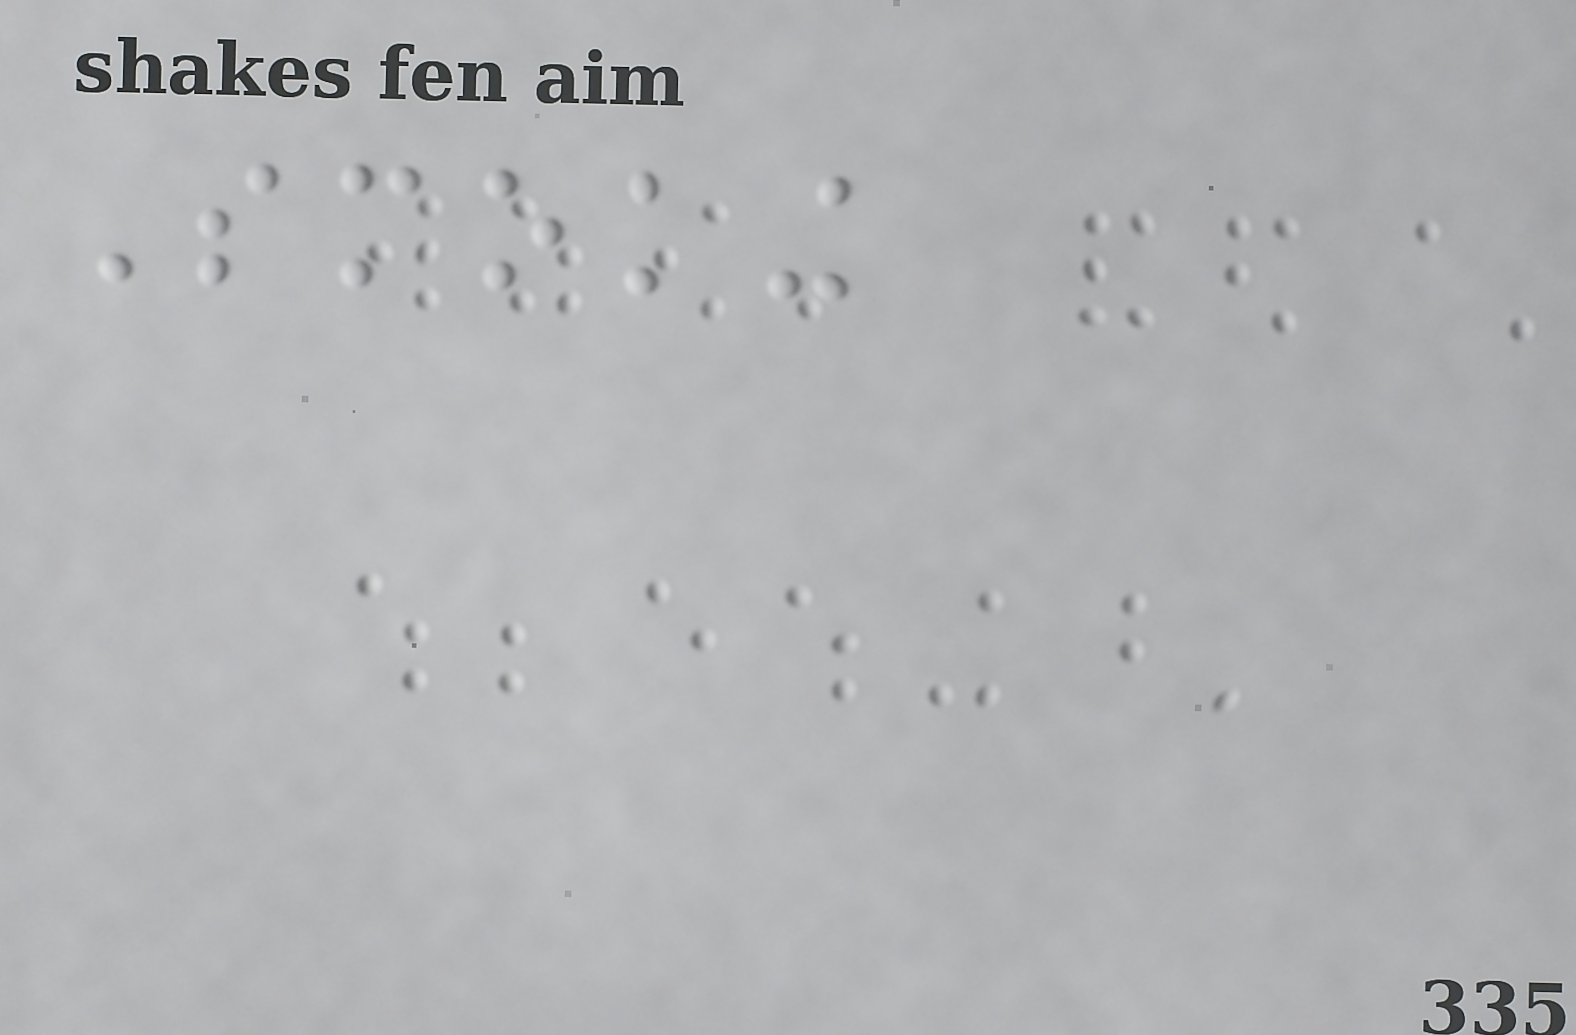Smoking
